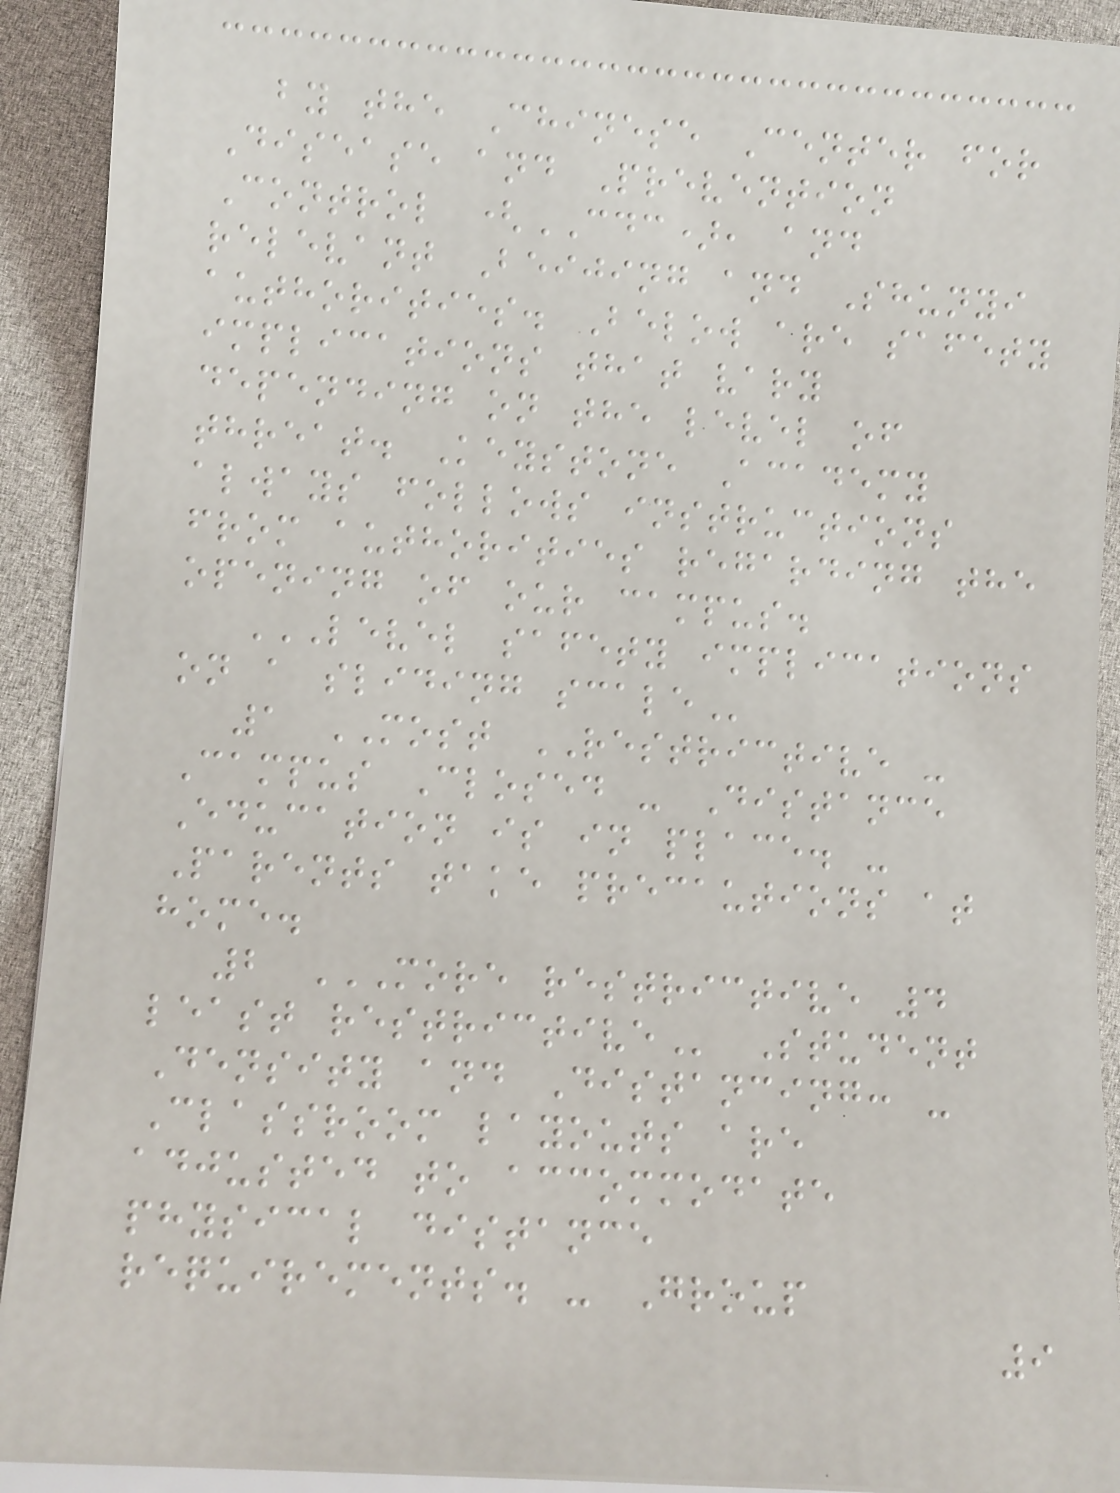by the Chinese Center for
Disease and Prevention
Control (CDC), and
relevant Beijing and Shunyi
authorities. Below are safety
implications that vary
depending on the level of
threat. Keystone Academy
always follows instructions
from authorities regarding the
opening of our campus.
LEVEL SAFETY IMPLICATIONS
ON A SLIDING SCALE
1 MOST RESTRICTIVE -
Campus Closed - Distance
Education is in place. -
Parents take precautions at
home.
2 MORE RESTRICTIVE 4
LEAST RESTRICTIVE Student
Density and Distancing: -
Classroom layouts are
adjusted to accommodate
physical distance
requirements. - Group
9
